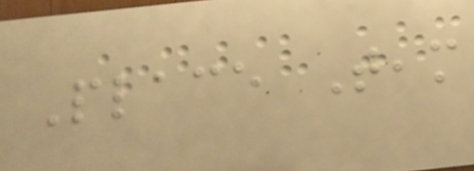Place Team
